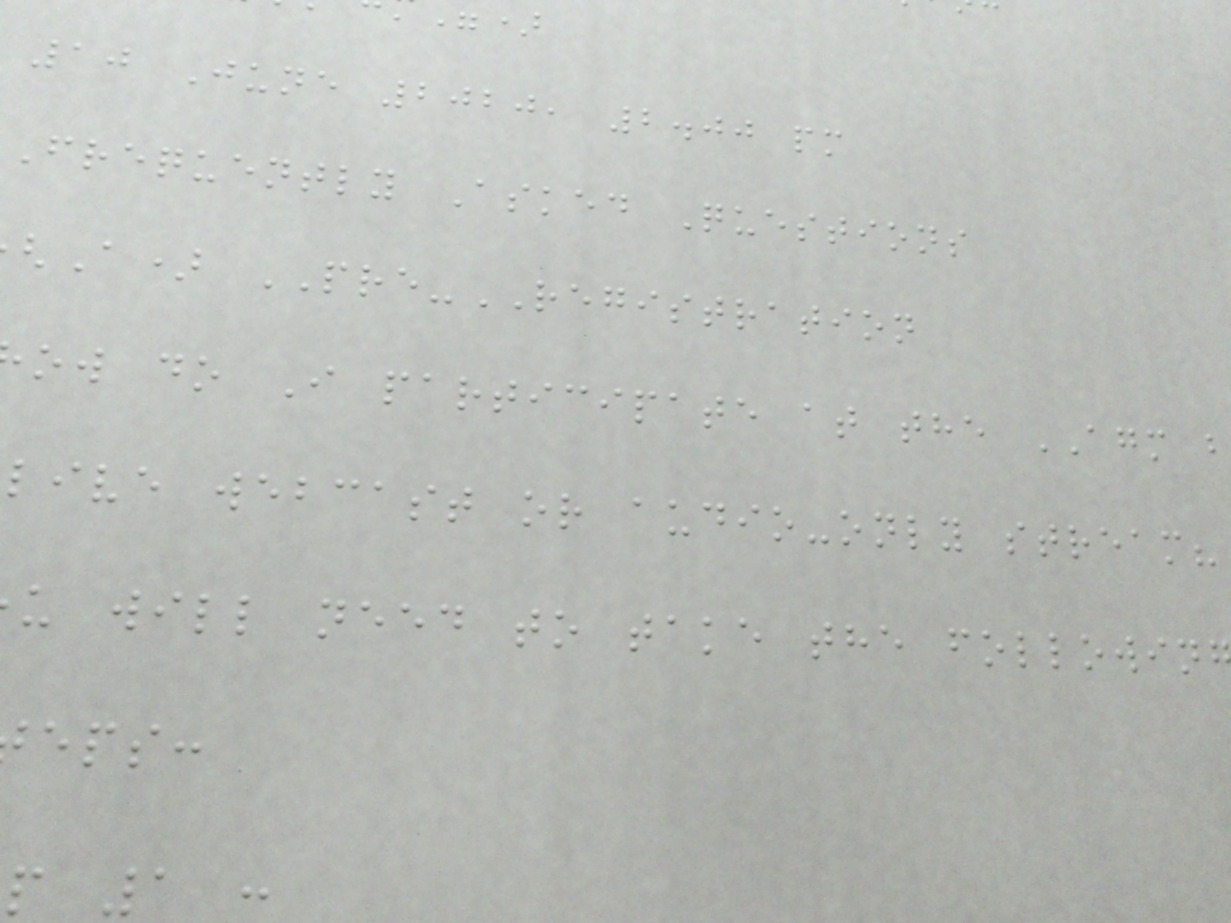10 June 2020, 2.00 pm
Frequently Asked Questions
A) PRE-REGISTRATION
ow do I participate at the AGM b
live webcast or audio-only stream?
u will need to take the followin
eps:
p 1 :
